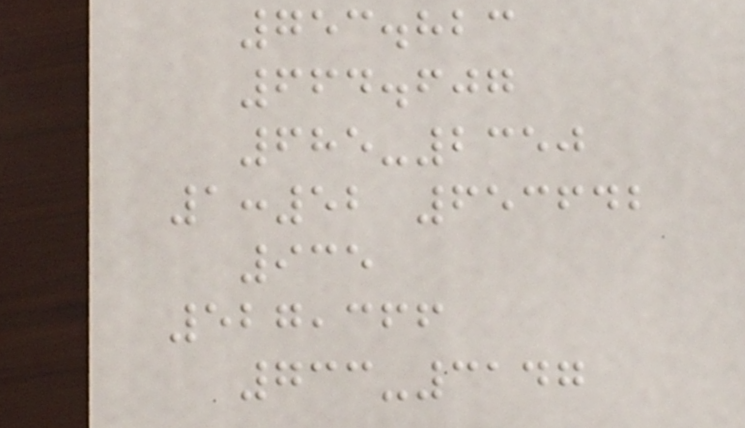753.823
664.607
685-2350
1:52 653642
935
527,366
733-3147
